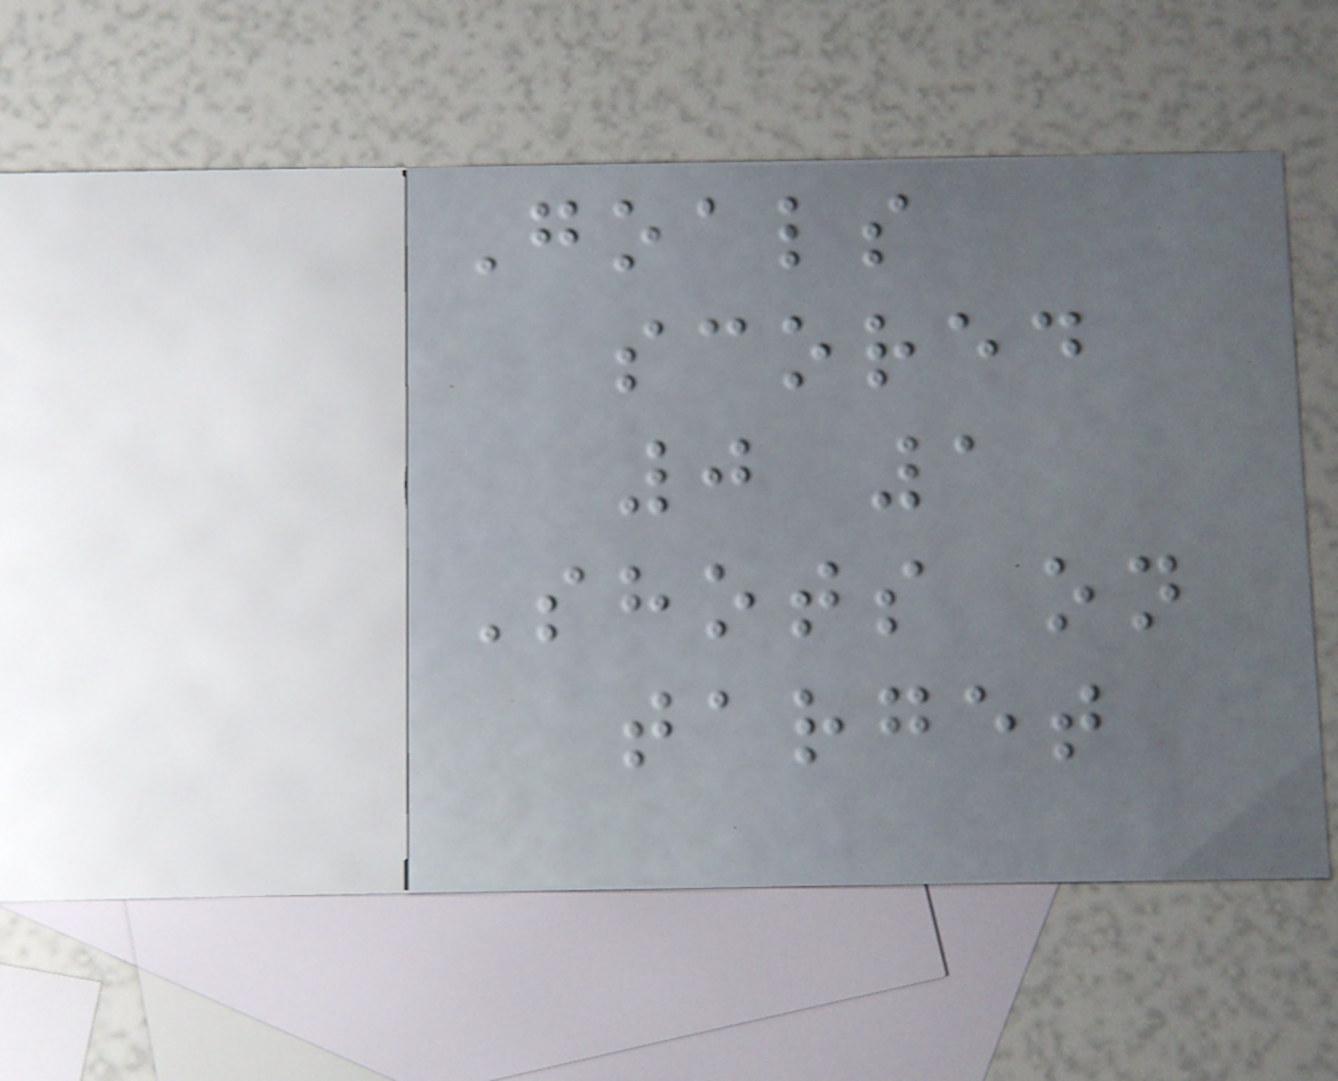Goals
scored
0 1
Shots on
target
